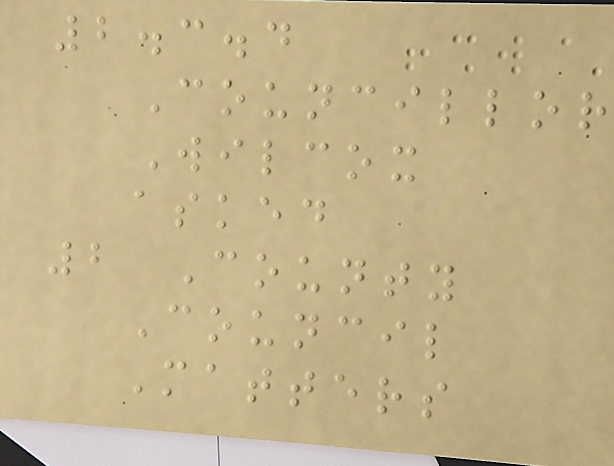2.3.4
Councillor
Wilcox
asked
2 County
Council
Matters
